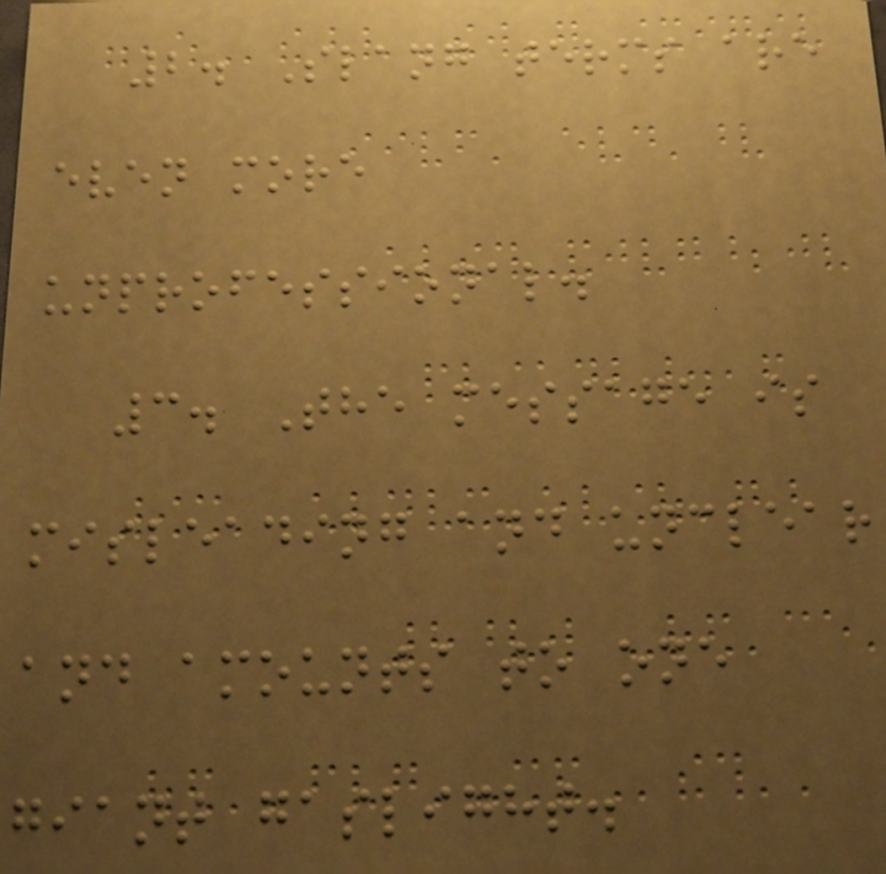2. Slang terms are
even more
unprofessional.
3. The message is
misleading and unclear
and amounts to one
giant gaslight.
